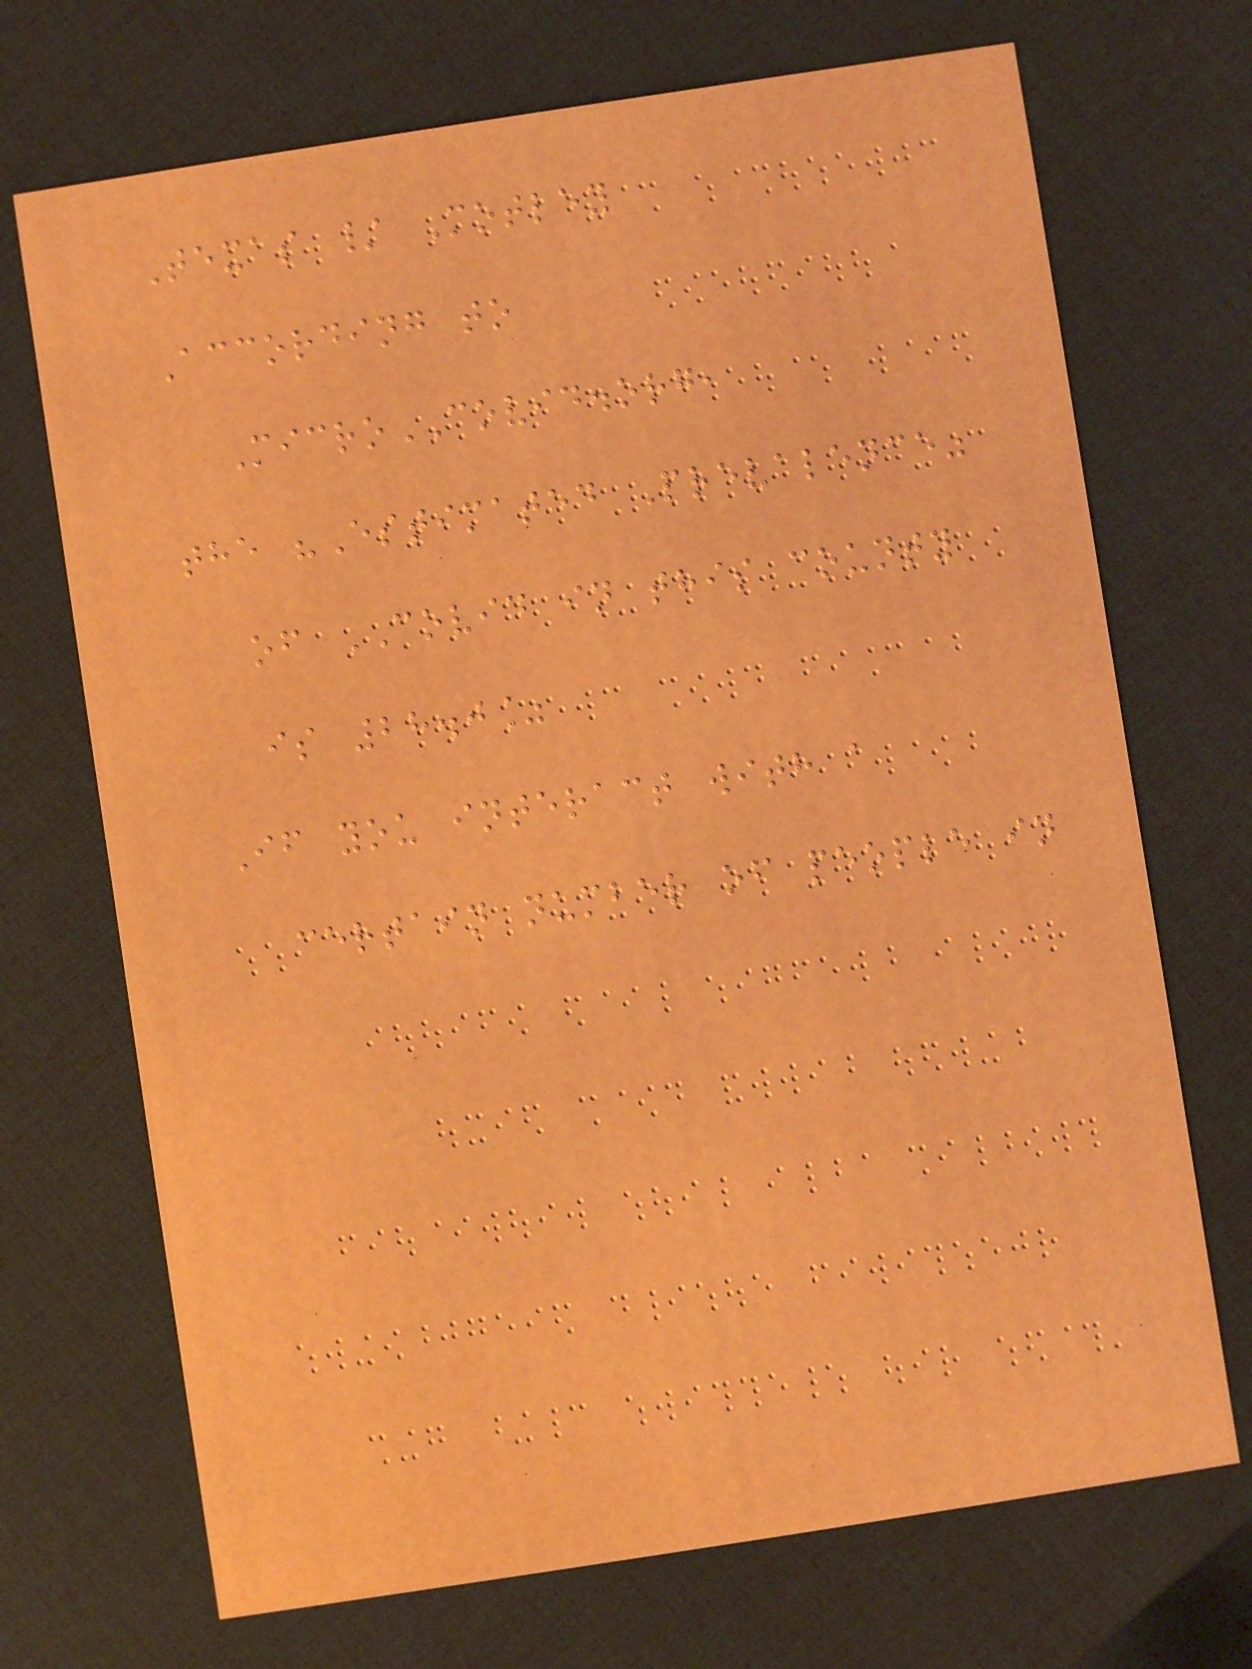Texas / Motley
According to
MicroCOVID.org,
the "Estimated Prevalence"
of COVID in this county
is 28.0%
If you interact with a
certain number of people in
